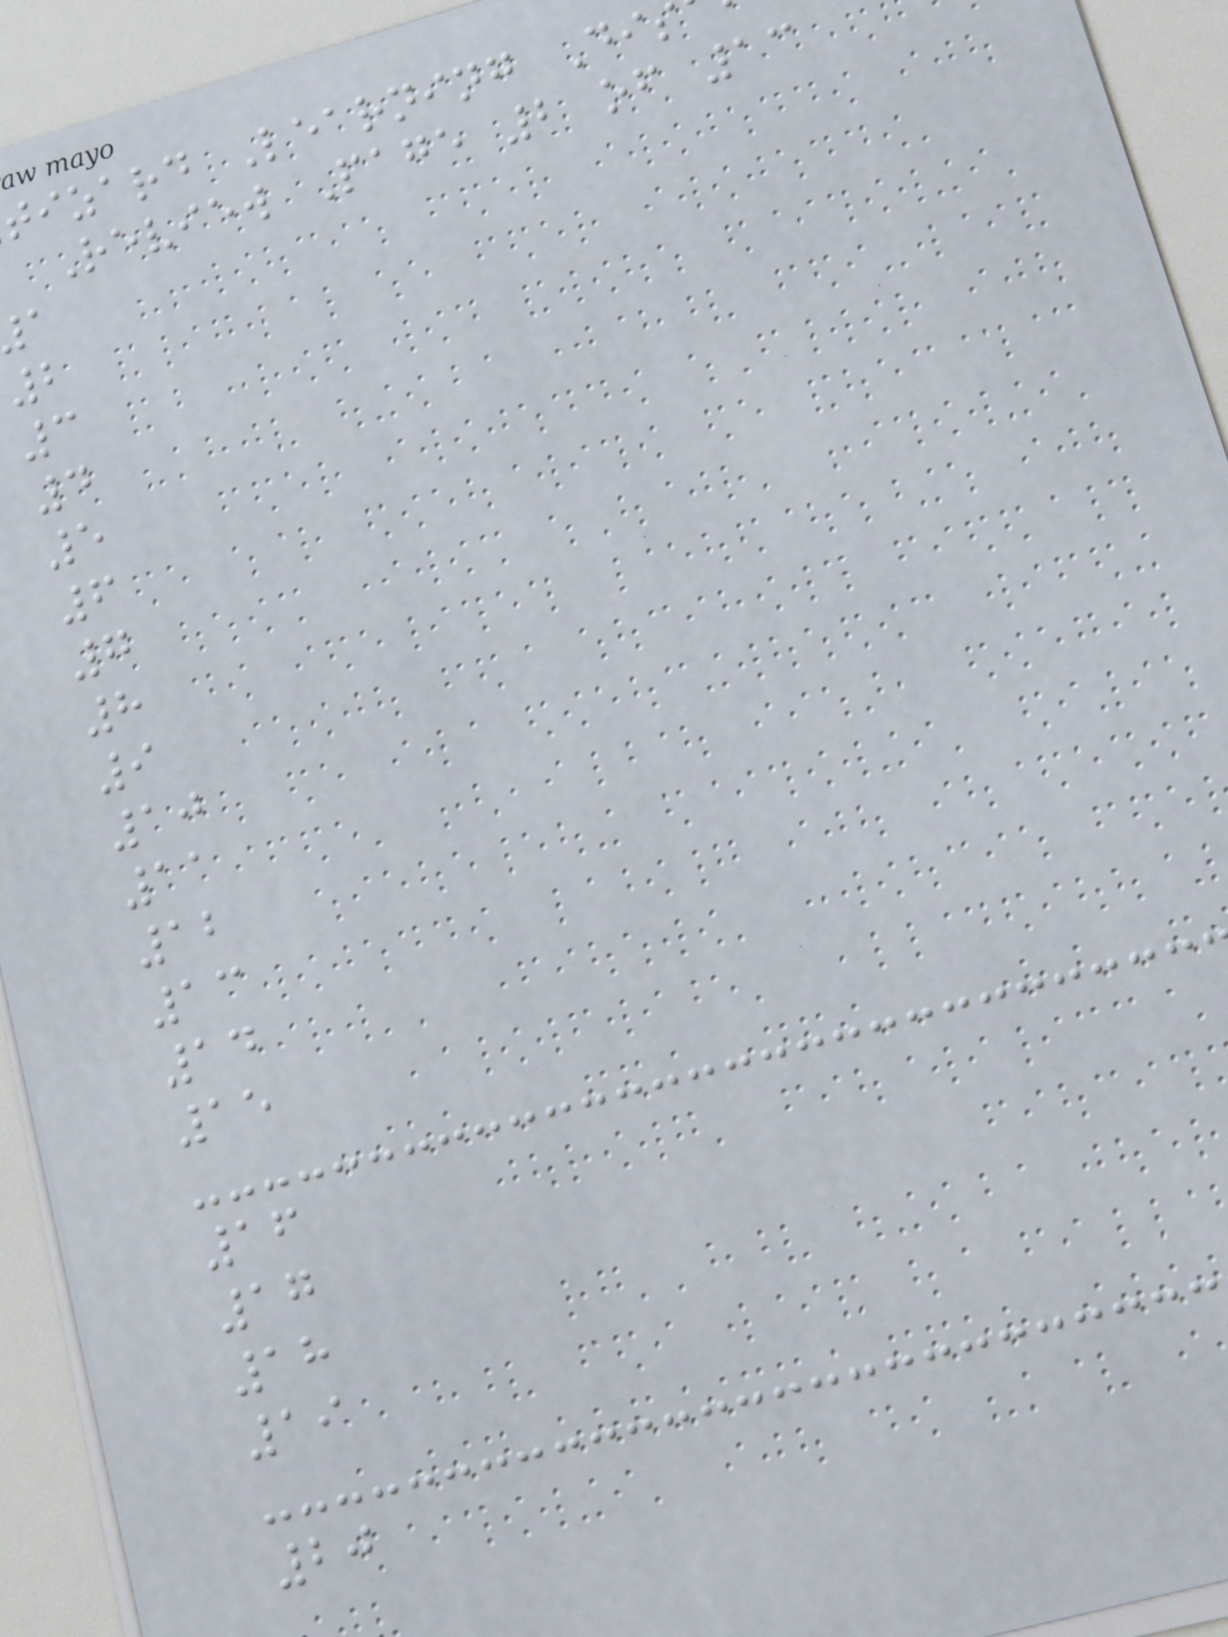tizard Learning Dis
Review Page 2 of 13
2
3
4
5
6
7
8
9
10
11
12
13
14
15
16
17
18
19
20
